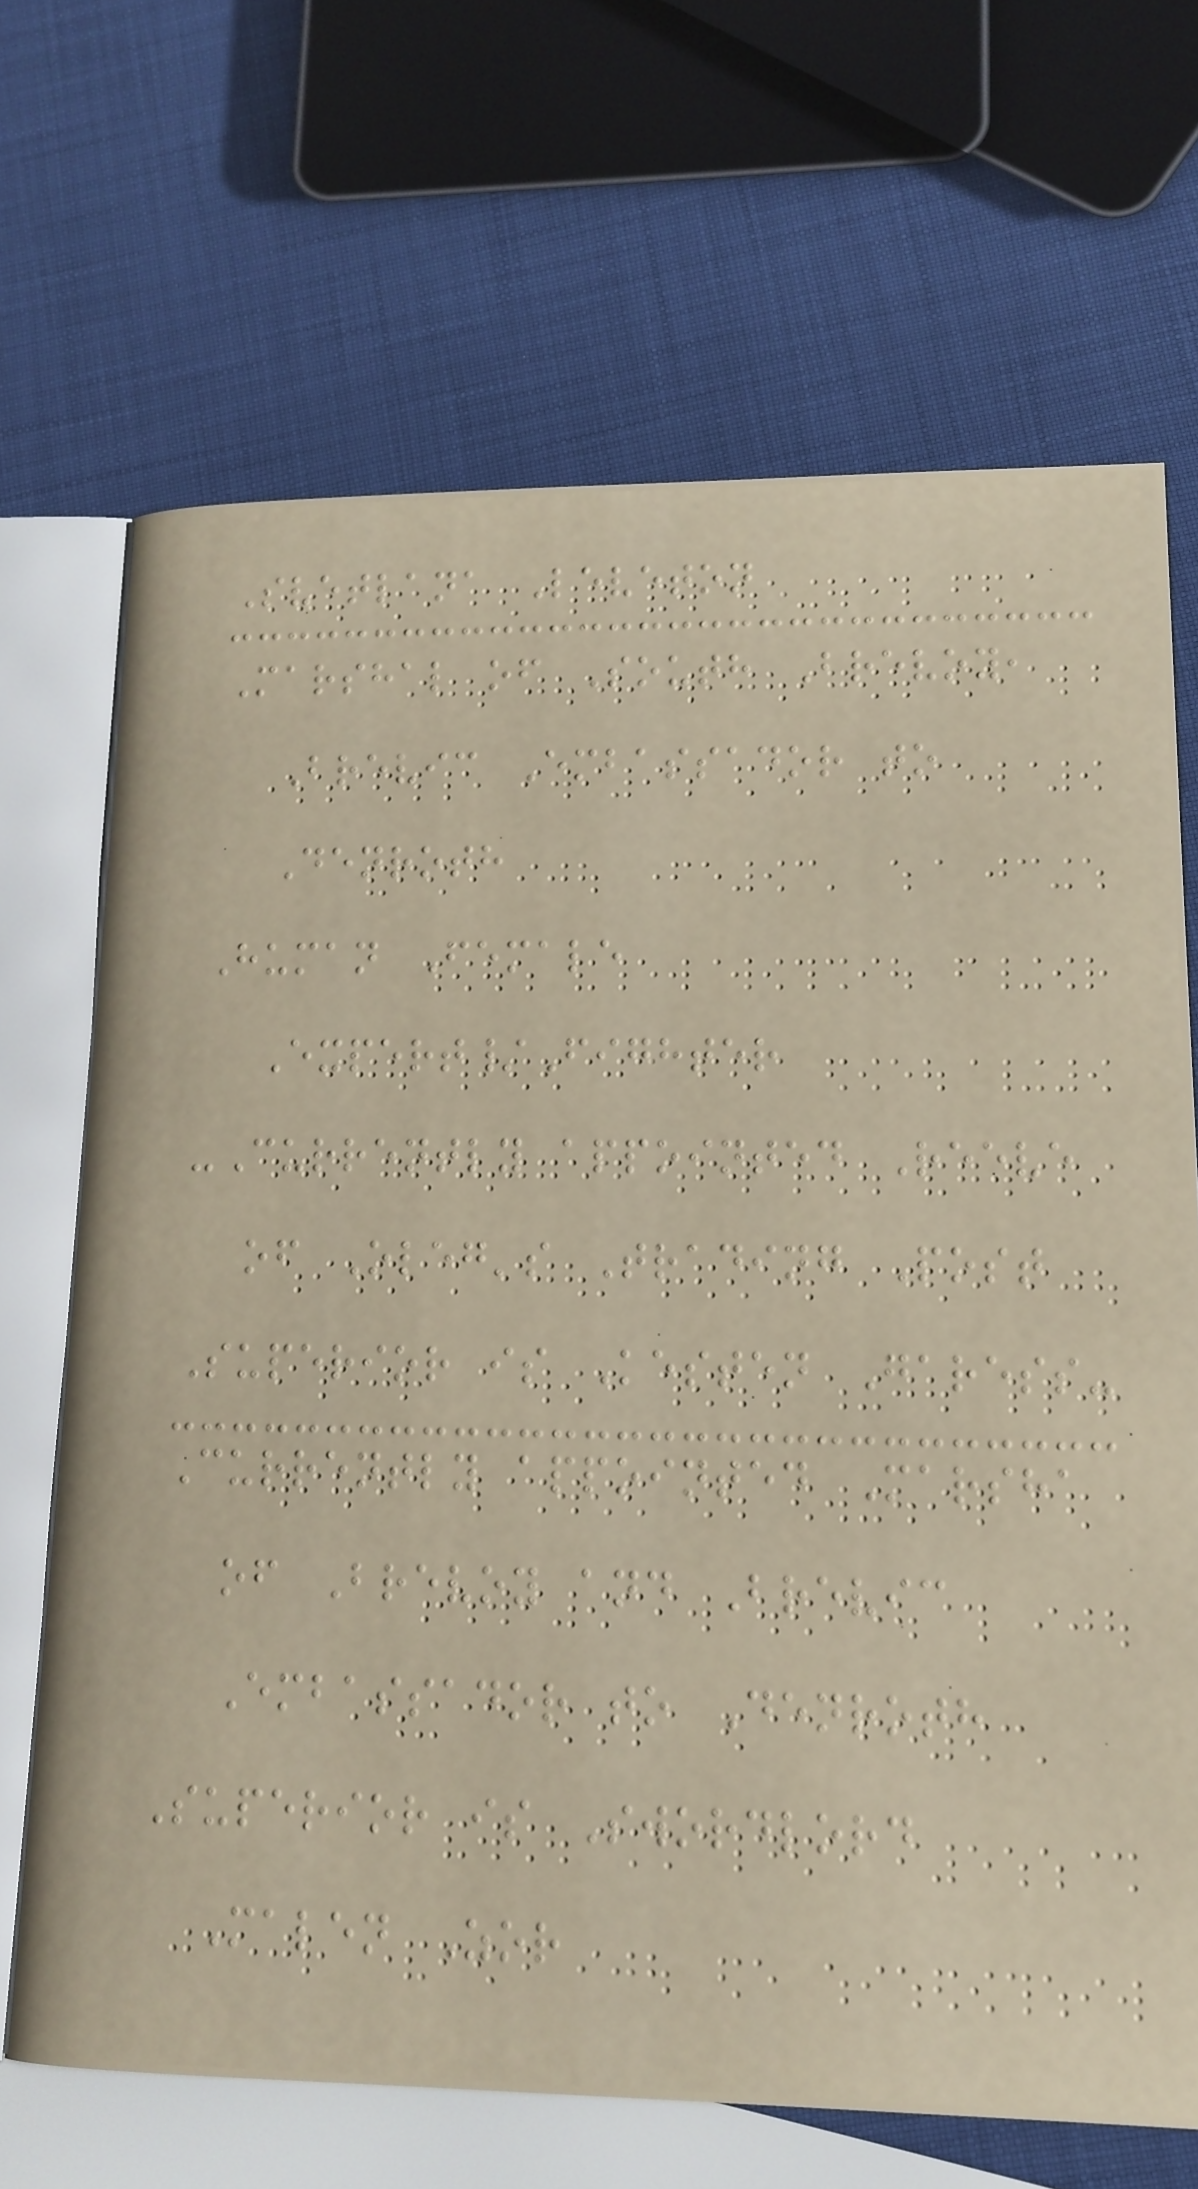Svetlana Leveton
Marshal of South Brevoy,
Brevic Embassador to
Denroth
Human Female
Expert/Fighter
-Currently appointed Reeve
of Oleg's Trading Post
Superior is Kesten Garess-
Currently appointed Marsha
of Brevoy and Brevic
Embassador to Denroth
Superior is Swordlord
Malen Zor
